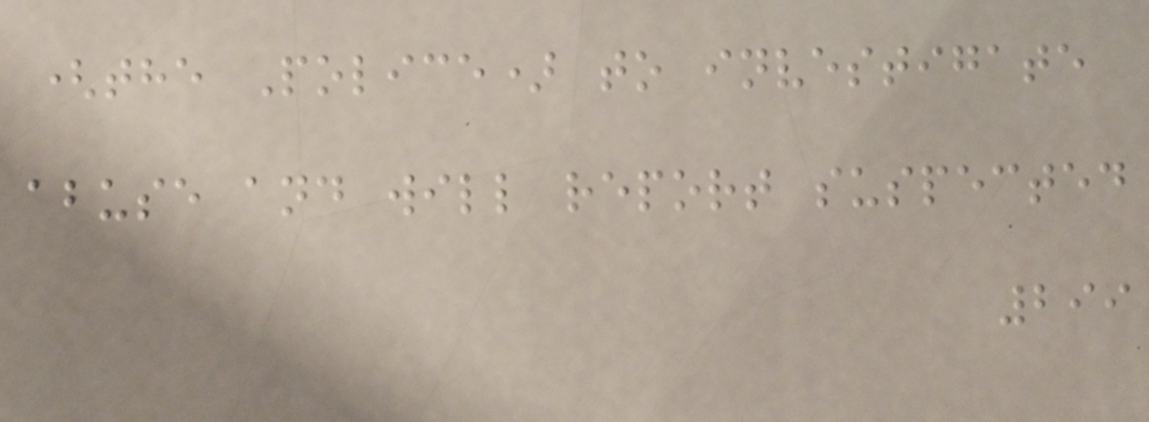(the Police) to investigate
abuse and will report suspected
299
